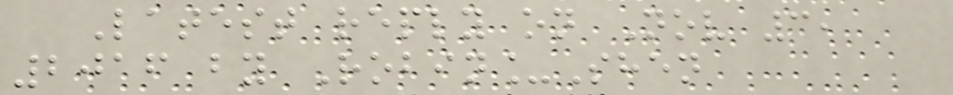Latest reply on Nov 3,
2016 by Robin_Shen
